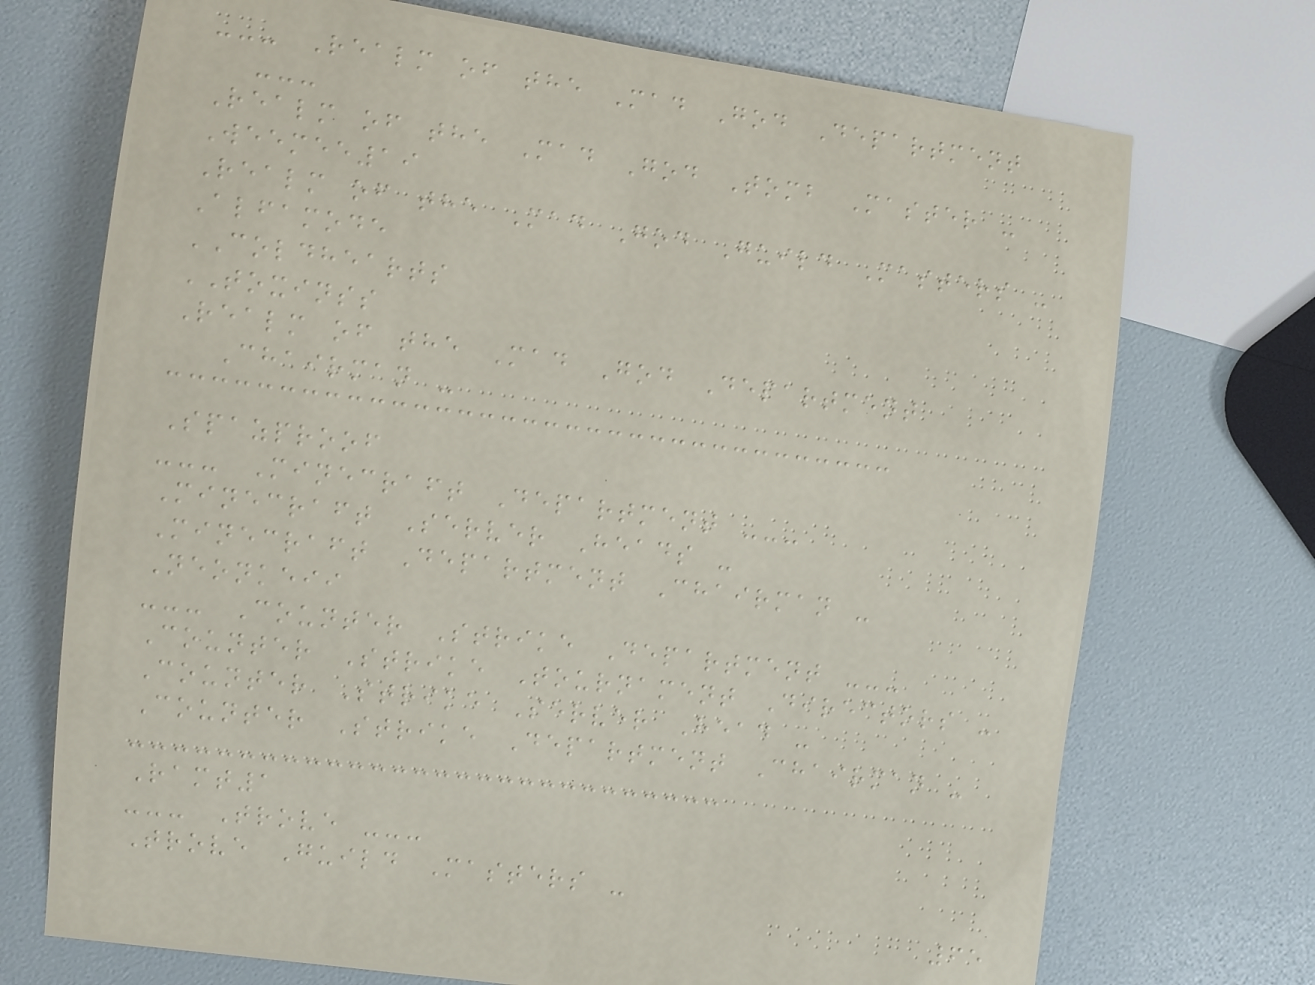--- Realm of the Mad God Department
---
Realm of the Mad God Tomb Master -
Weemee19
Realm of the Mad God Guild Masters -
Alfamode
COLDHEARTS
TOXINSS
Realm of the Mad God Department
Chairman -
Spazproof
--- Minecraft Department ---
Minecraft Server Heads -
Minecraft Department Chairman -
Neonkeii
--- Counter Strike Department ---
Counter Strike Tournament Directors -
Counter Strike Server Head -
Counter Strike Department Chairman -
Ramt1
--- Trove ---
Trove Guild Masters -
65
